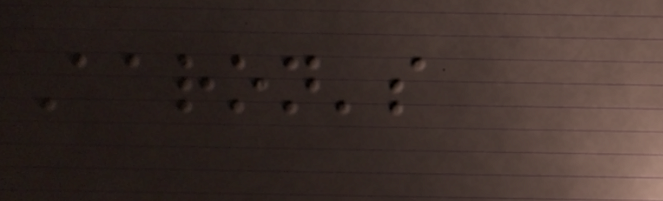Aaron's
